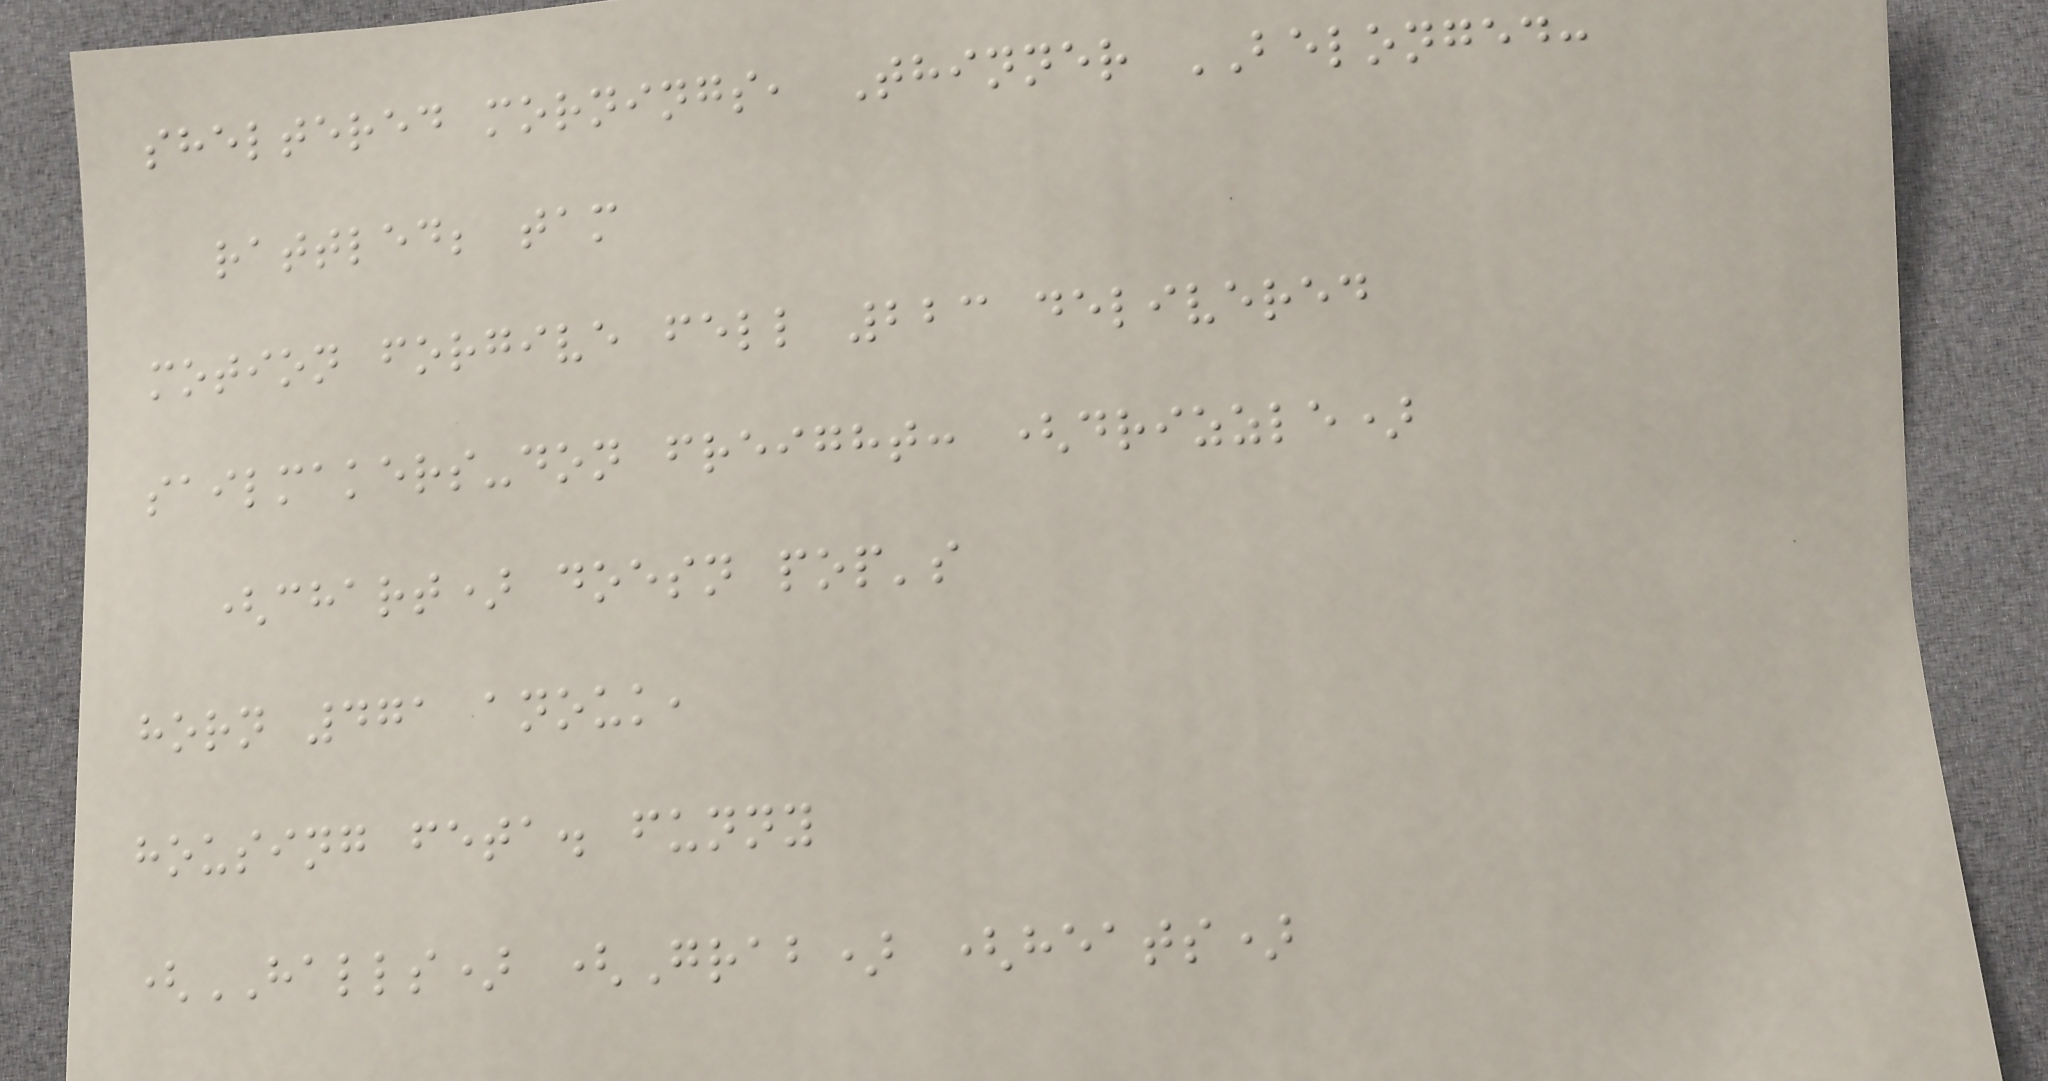sheltered mornings, Thinner BELONGED:
rattled; tam
motion forgive fell 223 delivered
sailmakers-don freight: (drizzle)
(chart) doesn pop's
horn 471 anouk,
housing feta. funny
(HALLS) (Grab) (heats)
